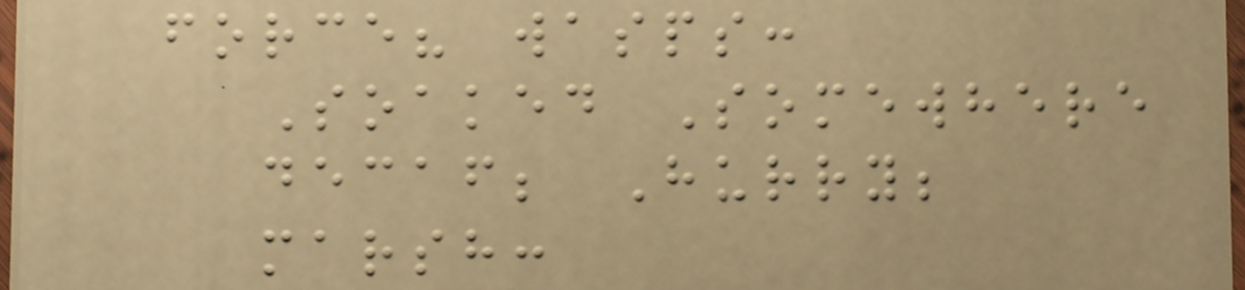force? wasps:
Soaked Somewhere
decaf; Hurry;
marsh:
